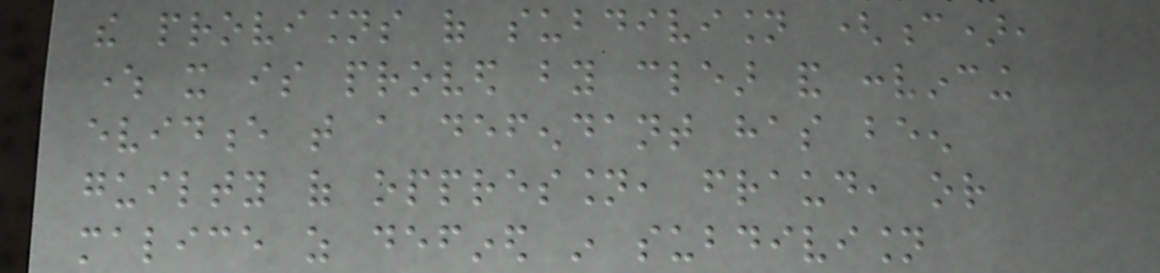the provisions of subdivision (c),
where it is proved by clear and convincing
evidence that a defendant has been
guilty of oppression, fraud, or
malice as defined in subdivision
